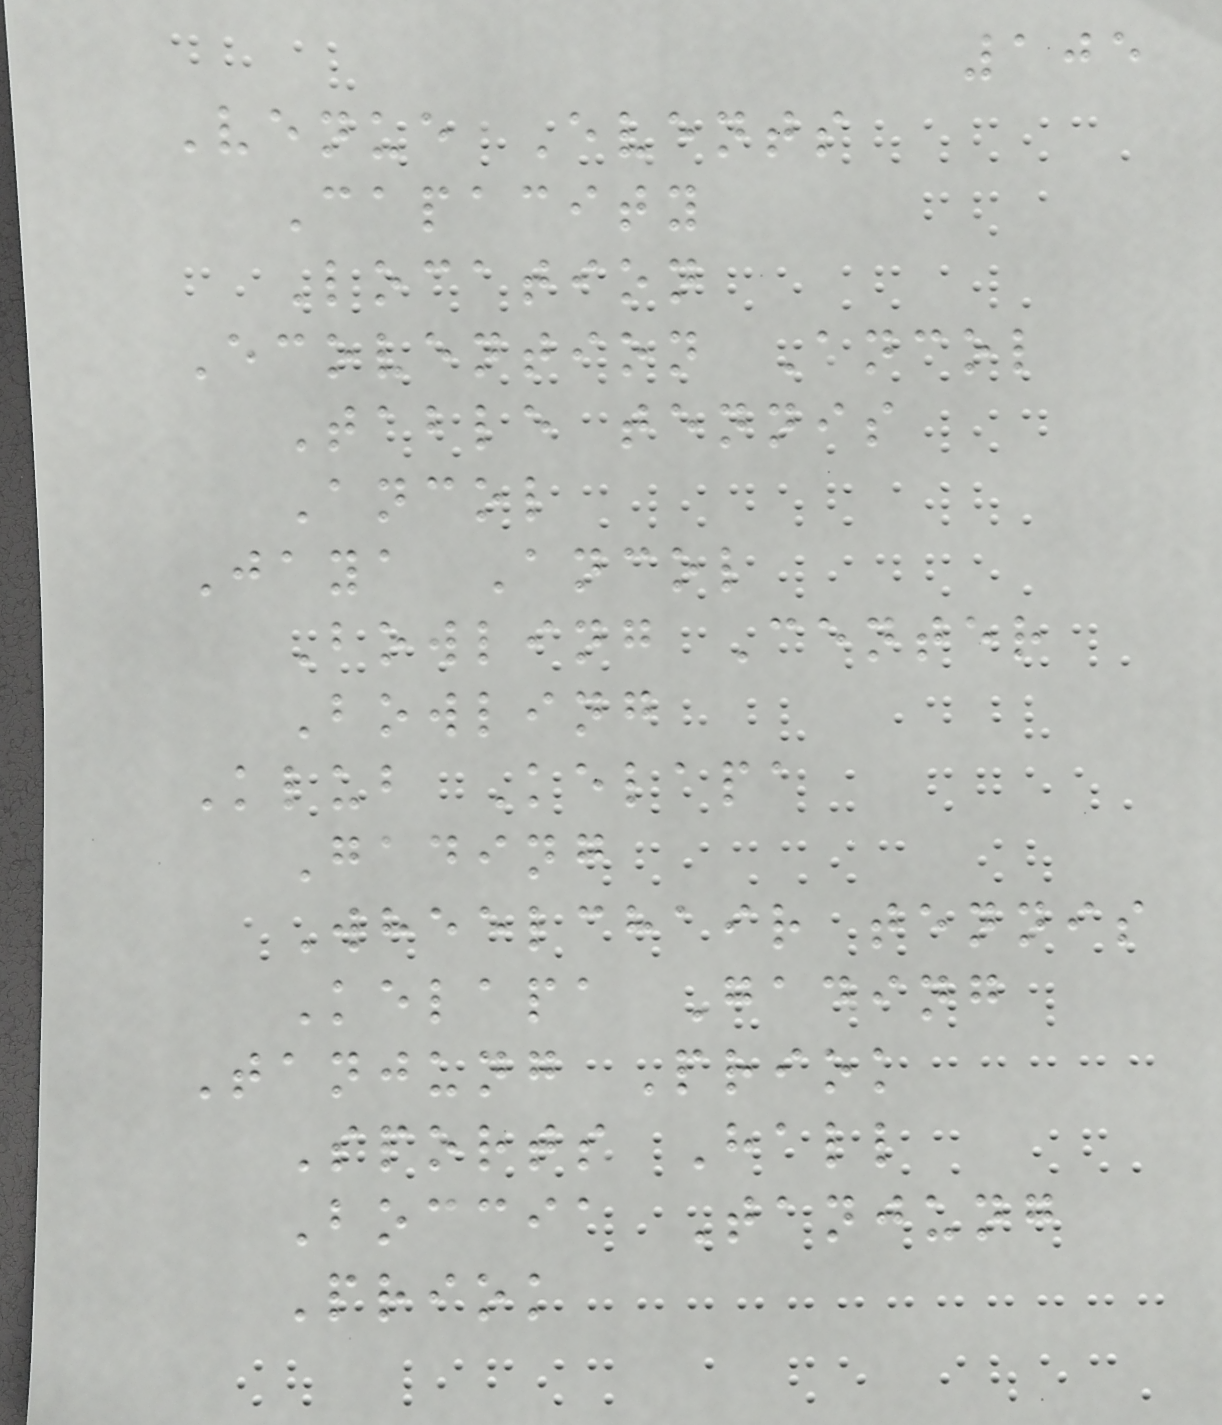105
Venue Events
Capacity
Location
Ecovention Ancol
Table tennis
Ancol
Jaya Ancol
Bowling Center
Bowling
Klub Kelapa
Gading
Wheelchair tennis
Kelapa Gading
Tanjung Priok
Sports Hall
Boccia Tanjung
Priok
